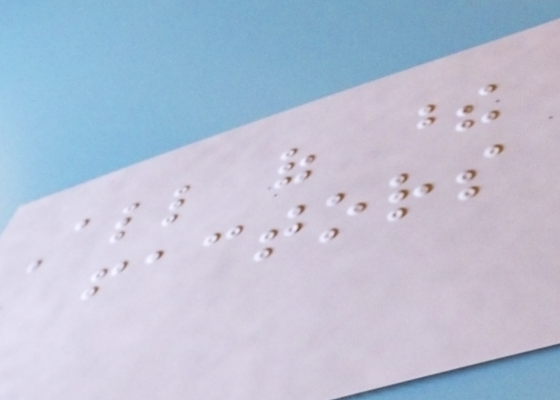All of these
factors
